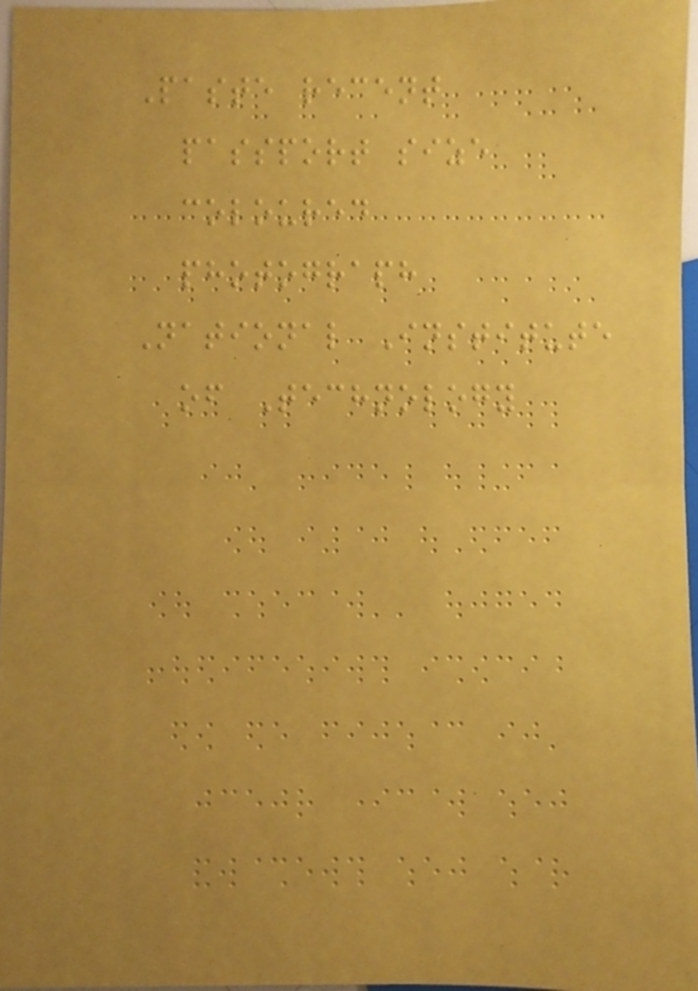Paste recent
passport size
coloured
photograph
National Institute
of Technology
